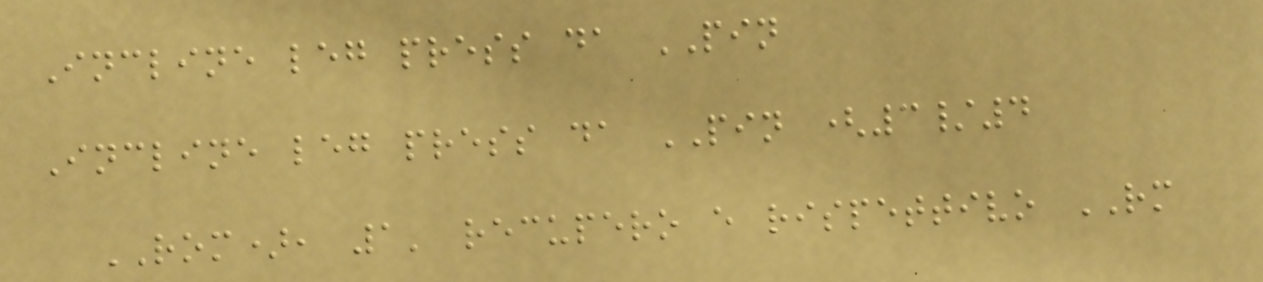Incline leg press da PIN
Incline leg press da PIN (3/4
ROM), 1' recupero e rispettivo RM
